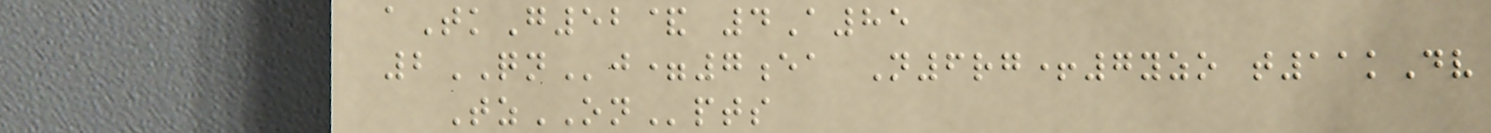aTkG52& 4A85
2QNj=7ea N6rg+7yzo t11kDv
TzONpts
